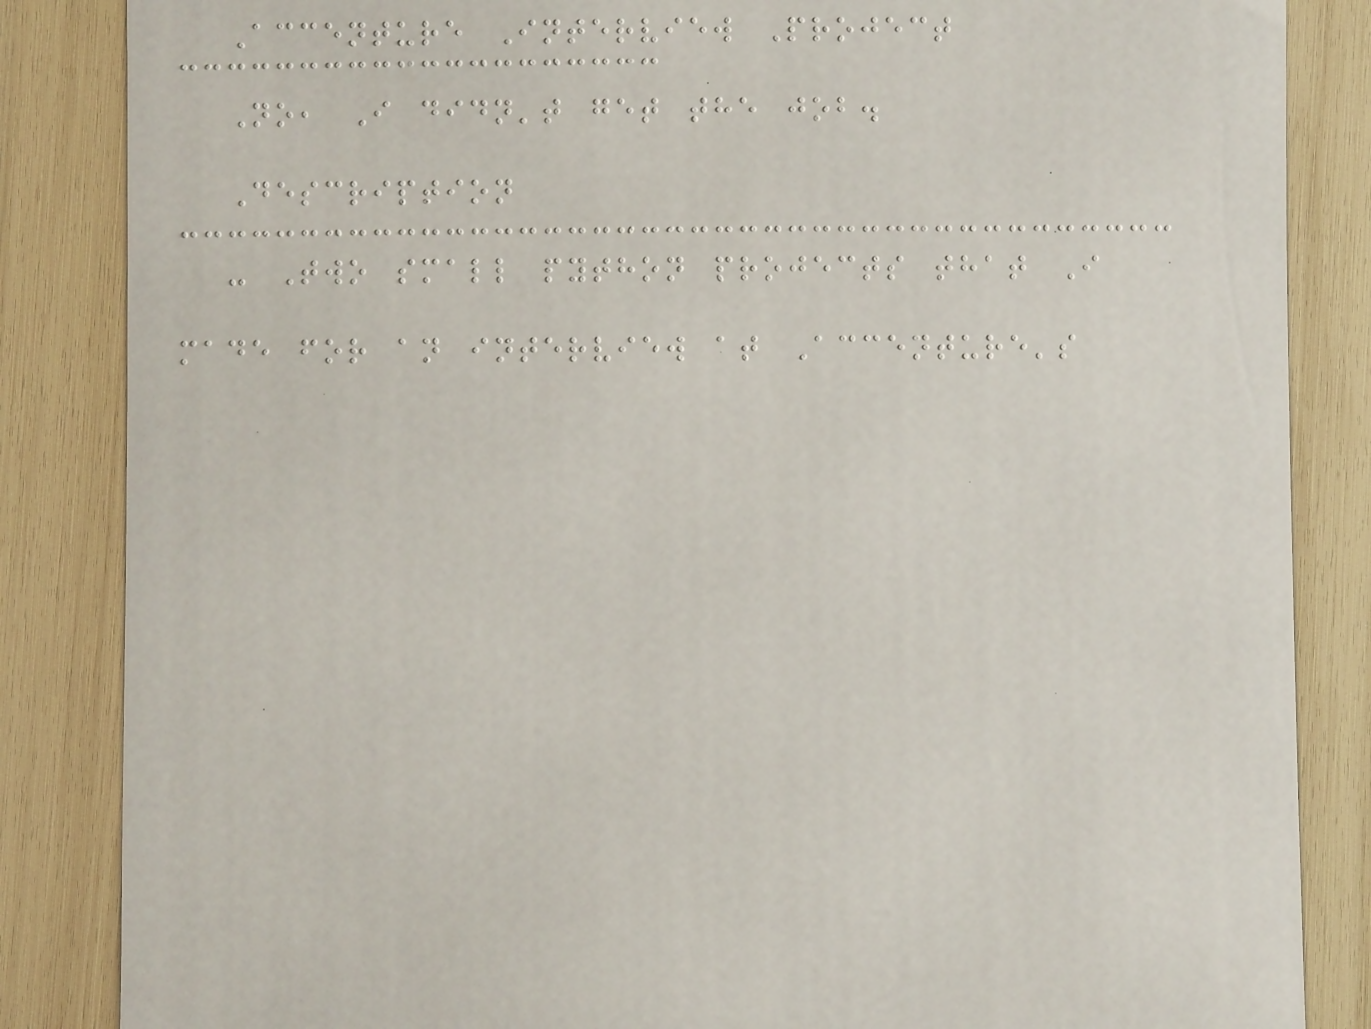Accenture Interview Project
No, I didn't get the job.
Description
- Two small python projects that I
made for an interview at Accenture's
